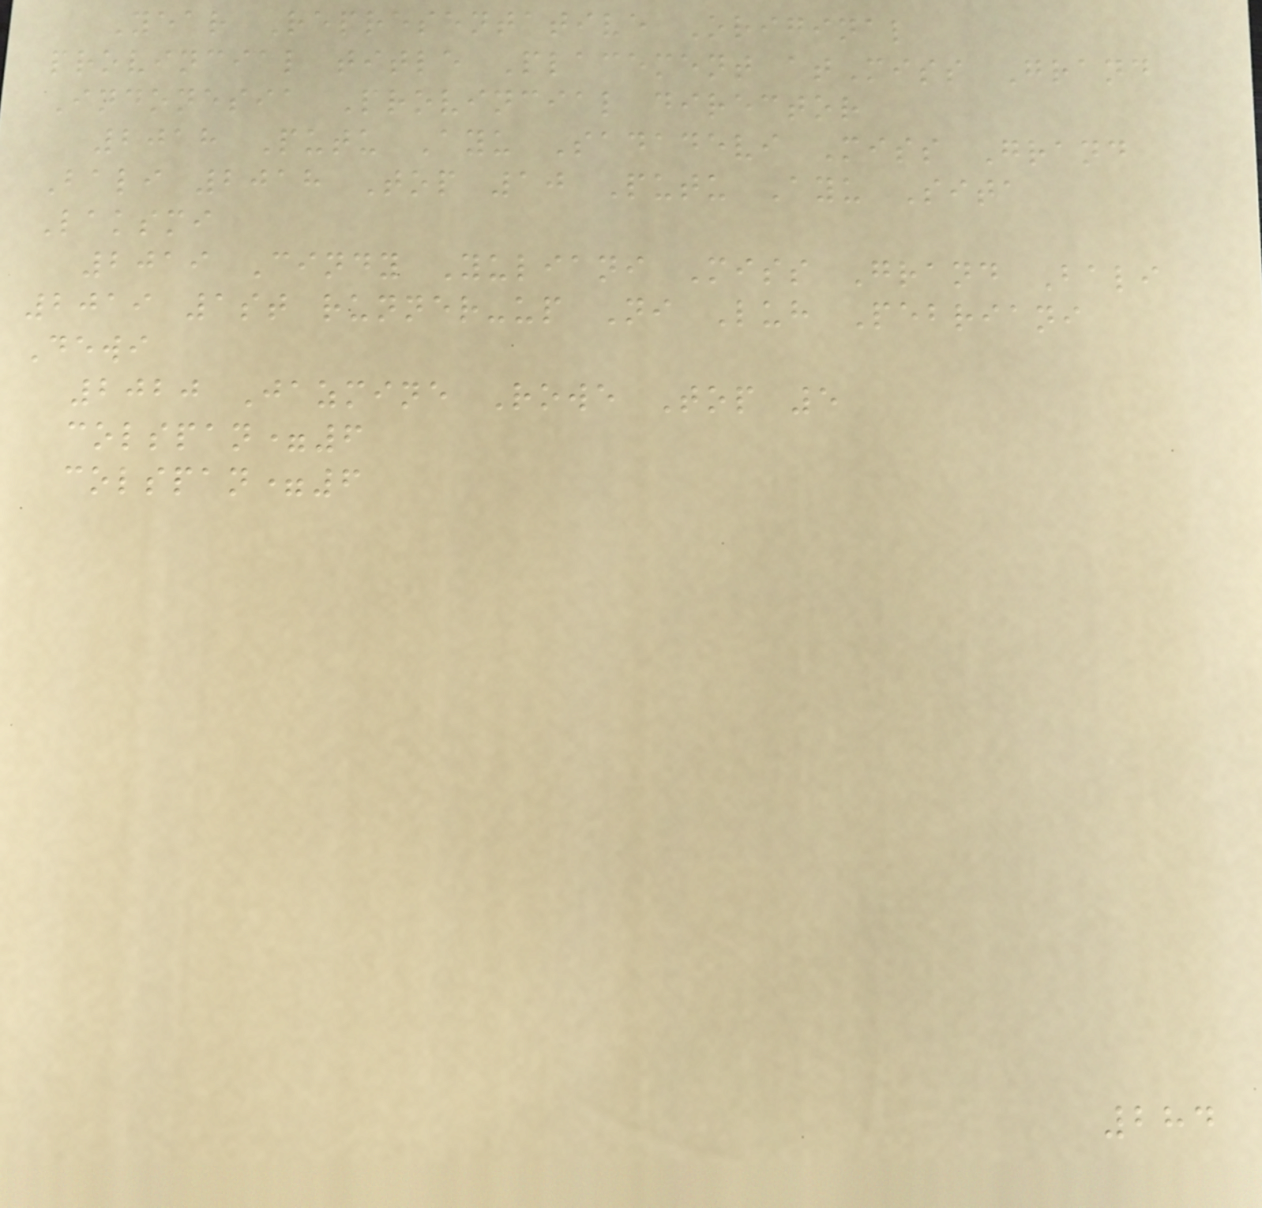Year Representative Original
provincial title Placement atMiss Grand
Indonesia Provincial director
2018 Putu Ayu Sadadevi Miss Grand
Bali 2018 Top 10 Putu Ayu Sita
Laksmi
2019 Cindy Yuliani Miss Grand Bali
2019 1st runner-up Ni Luh Pebriani
Dewi
2020 Jazmine Rowe Top 5
colspan=6
colspan=6
284
